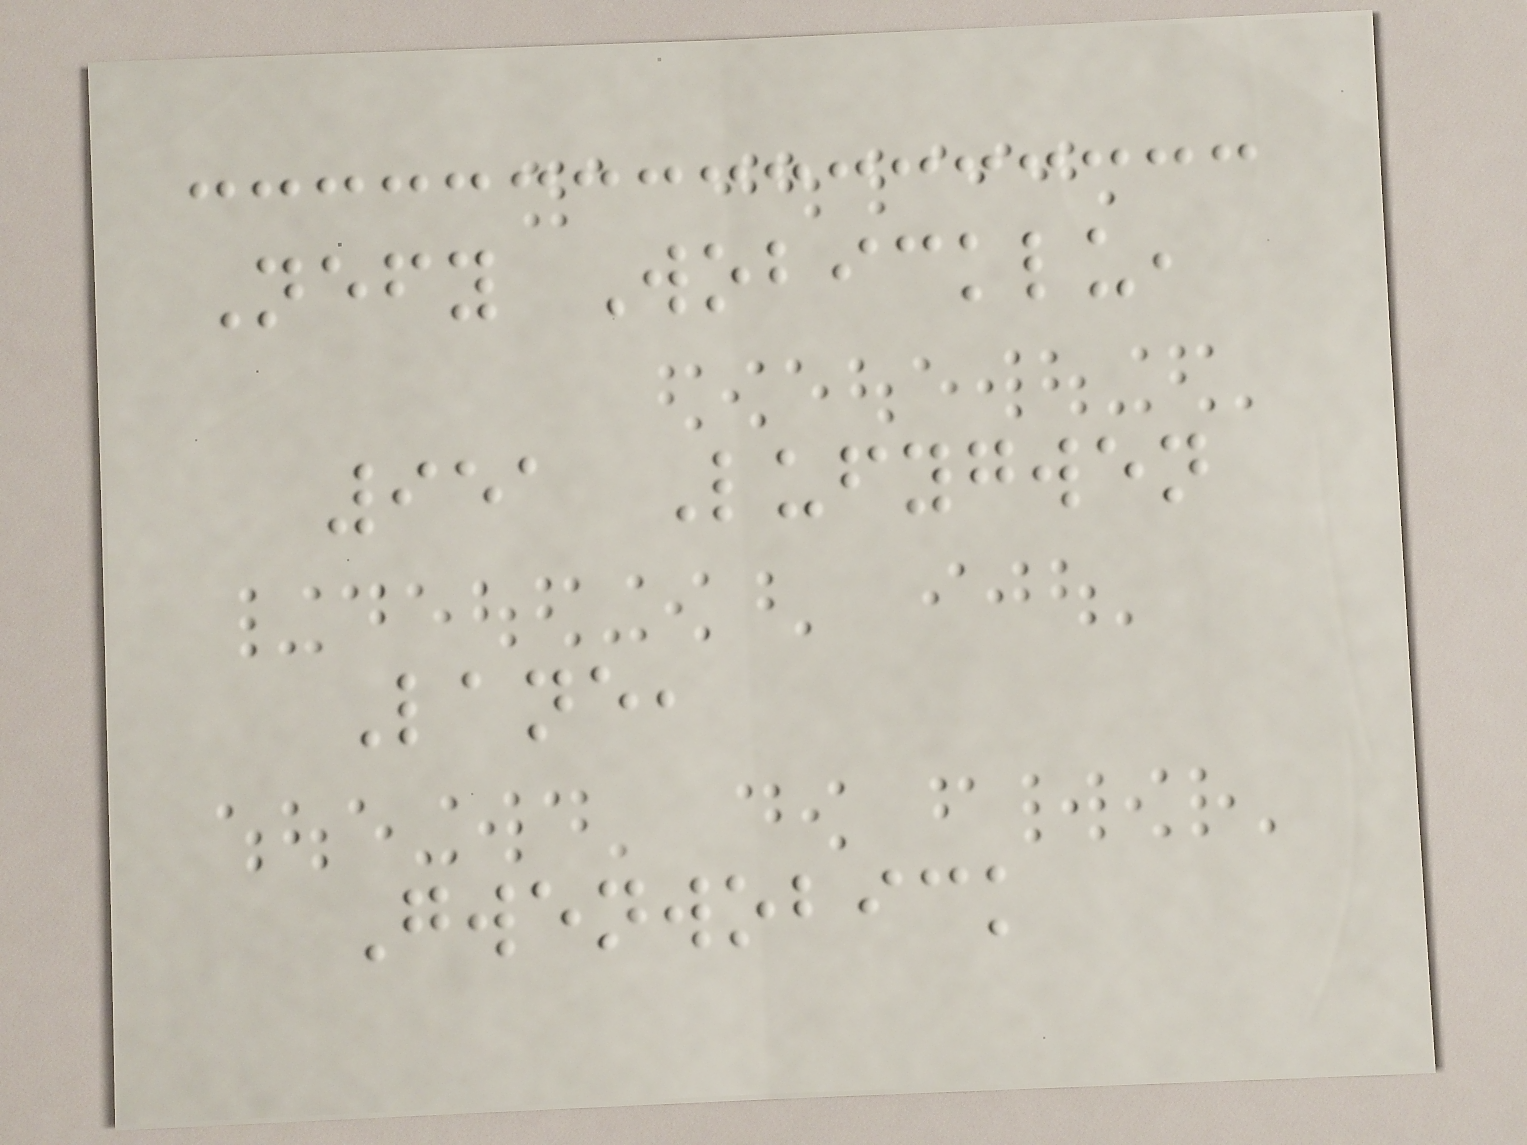Nefy Wobicklu,
951 Lufygwen
Lane,
Gwenwobick
